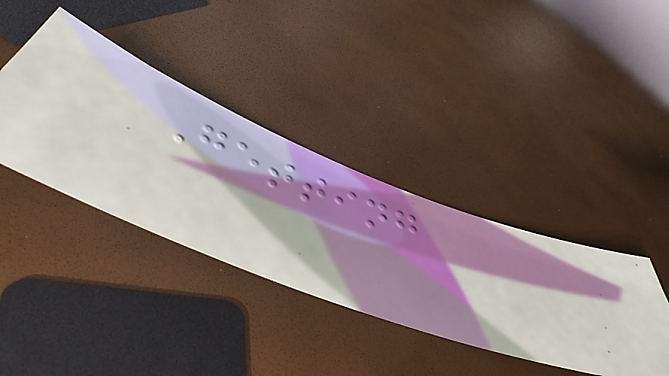Getting
